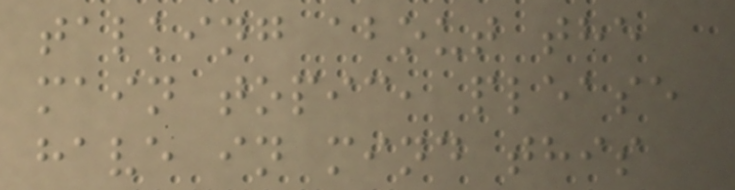talking about the
main topic, please
have in mind this
